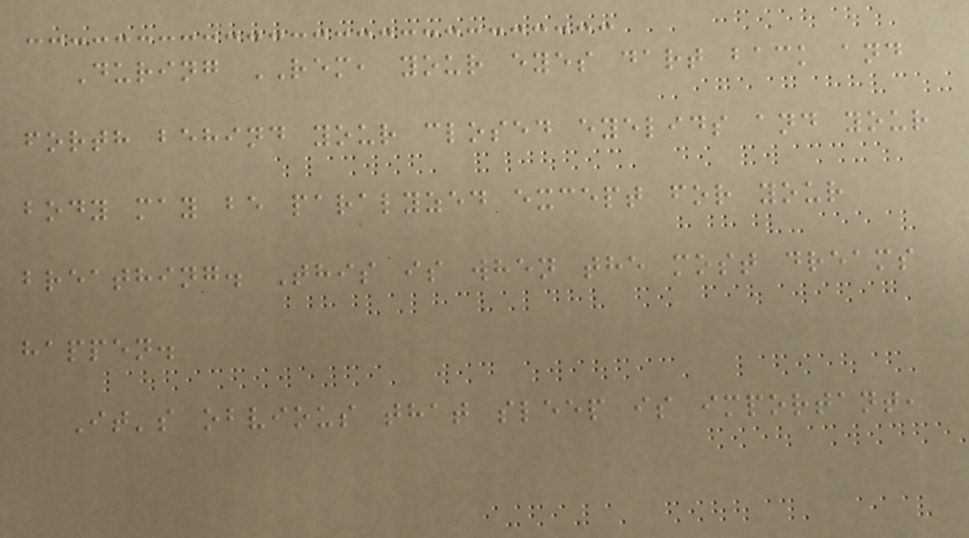During REM, your eyes dart back and
forth behind your closed eyelids and your
body may be paralyzed except for your
breathing. This is when the most dreams
happen.
It's obvious that sleep is important,
